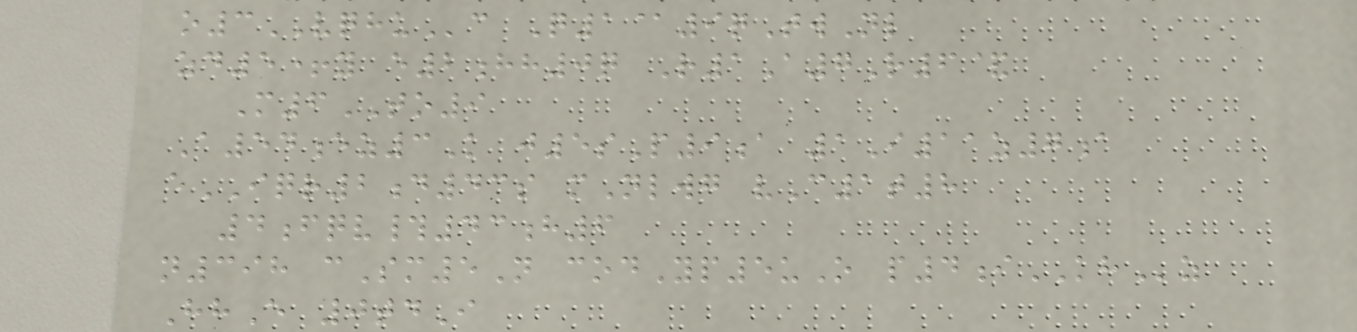o3VQHUc Q1@9qTwNl
zd5+y e2hh0q R1A7R6&
M6TO9
A54ez3K j5sP9a 1I11z7a
eIQR2d43s mNlwg vC1t8
4fqv#43h6
n398 cSm5N codYp5uO p4iKHz
HhE 0tdI
